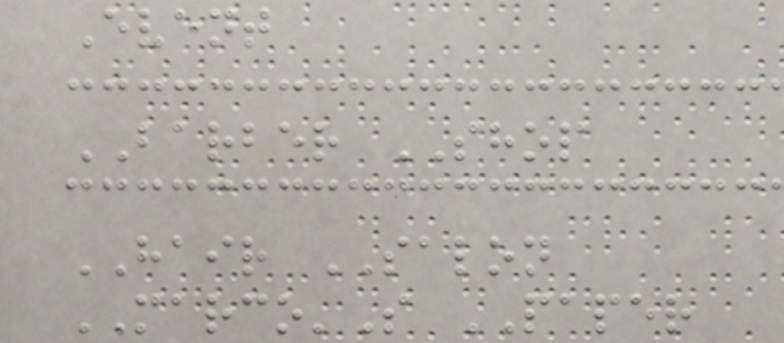Event
BARBER SHOP
HAIR SALON
MARCO'S PAPER
